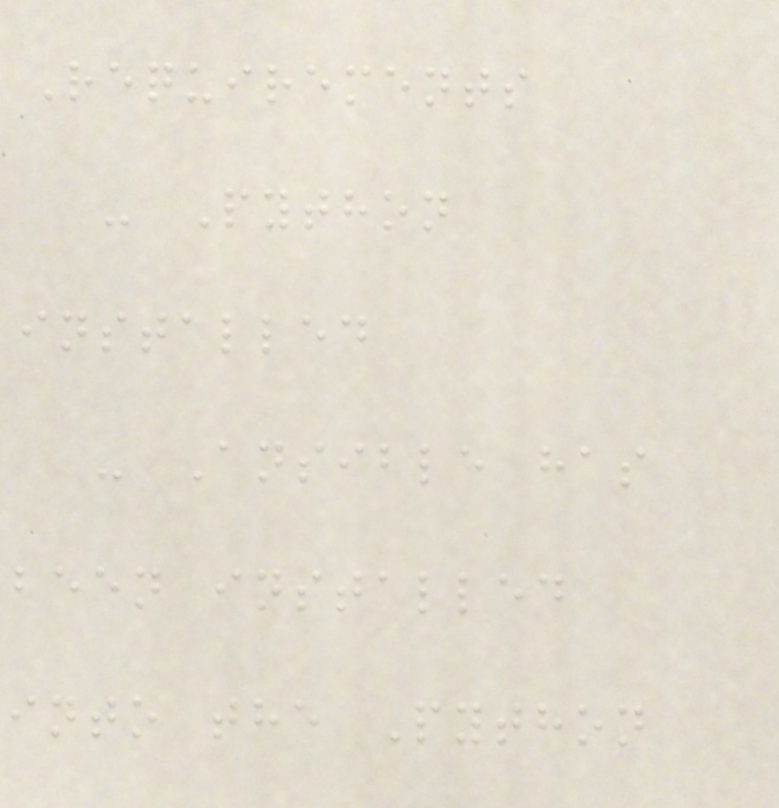Requirements
- Python
installed
- Ansible has
been installed
into the Python
